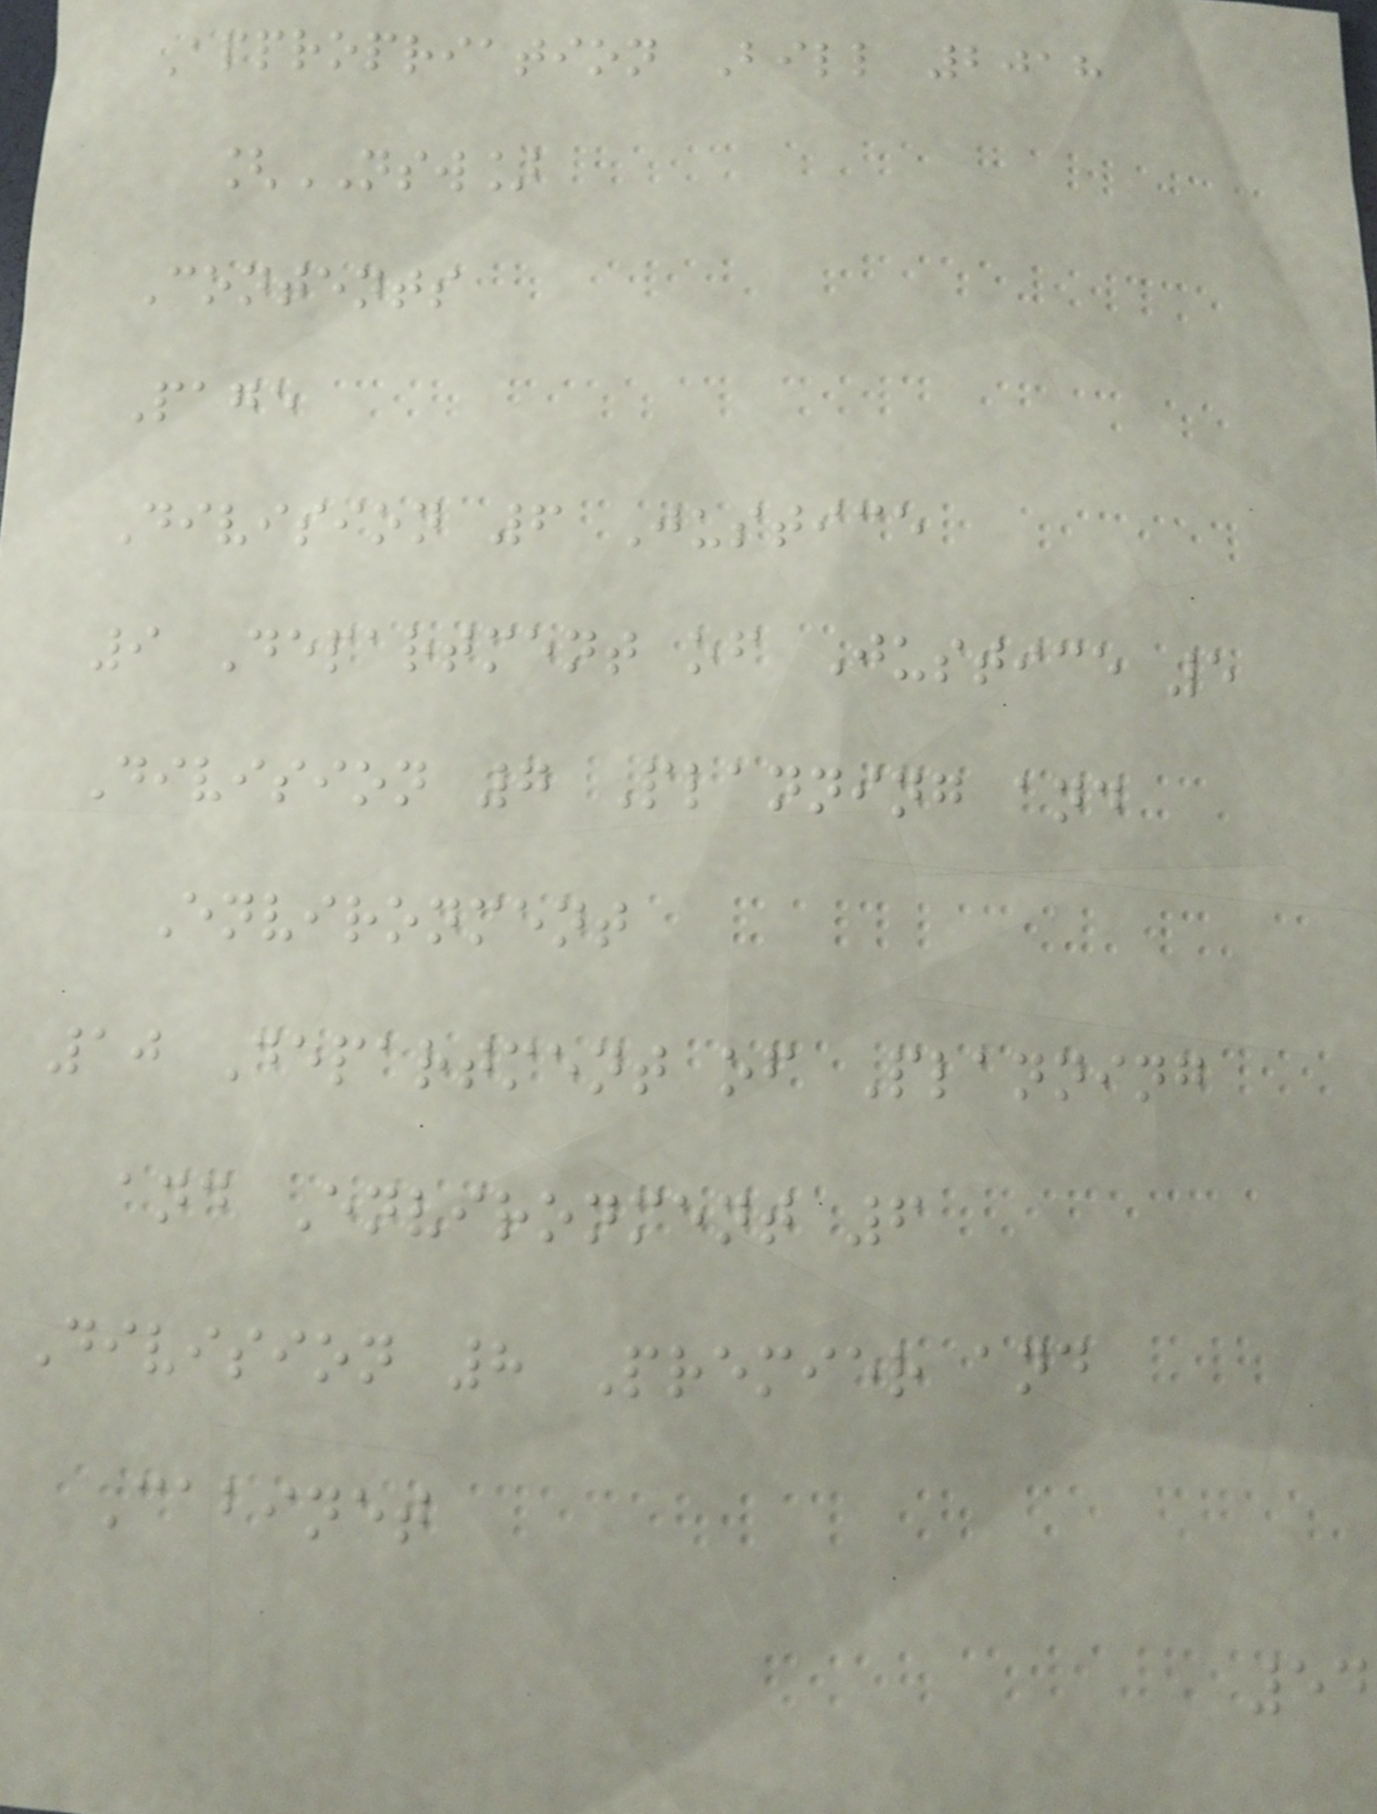Appropriation Bill 2018
[NSW]
Contents
Page
Division 6 Justice
9 Department of Justice 5
Division 7 Planning and
Environment
10 Department of Planning
and Environment 6
Division 8 Premier and
Cabinet
54
